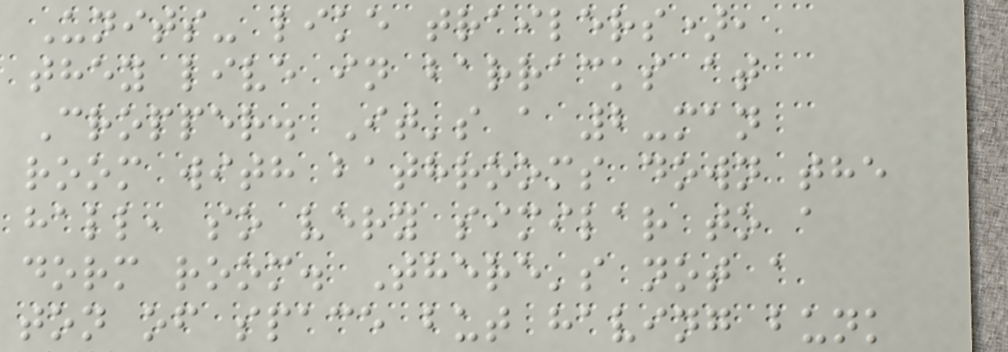Units- like trailers),
they live in barracks at
Cropper. It's a 2-man
room with bathrooms down the
hall, so very similar to a
dorm room. There's not a
ton of space but having bunk
